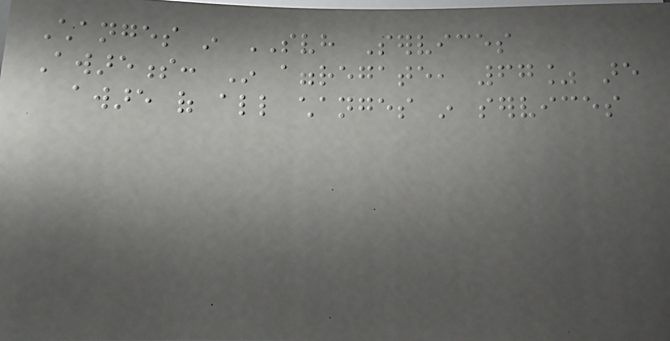Changes in SVH Services
Awareness: In aggregate, 67% are
aware of all changes in services
